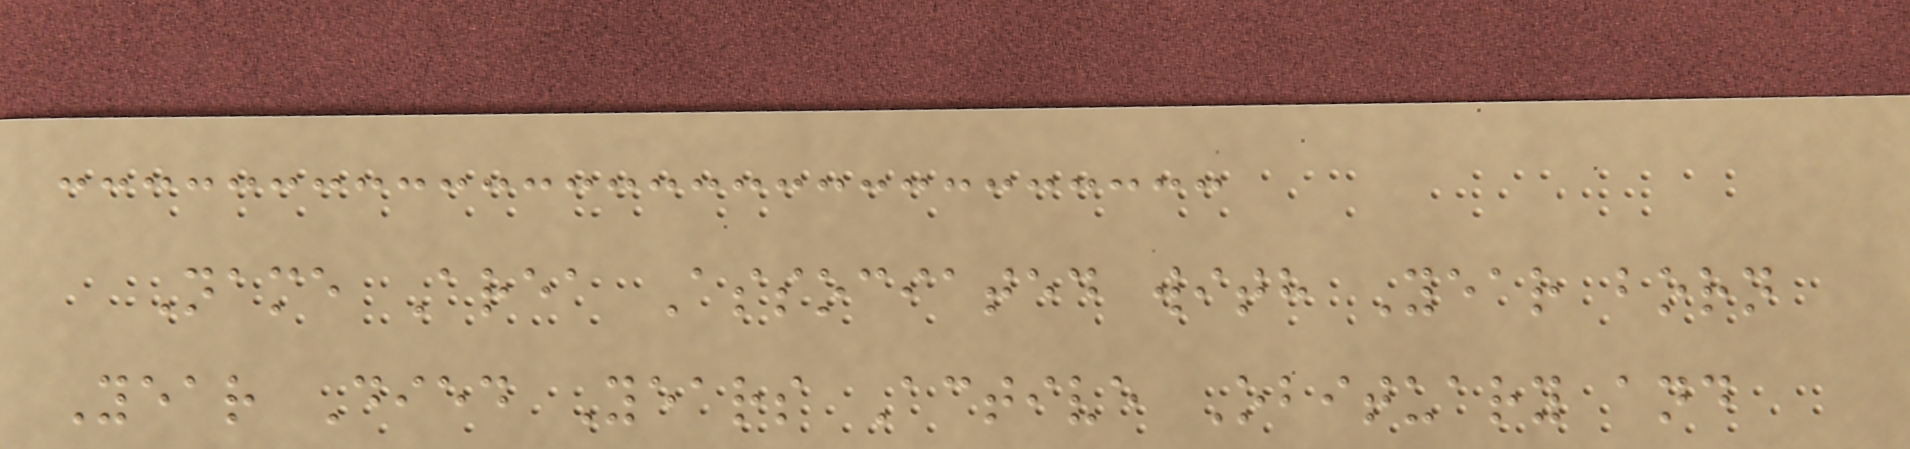Name Area Associated with Year born
Year Died Years Active Obituary and
